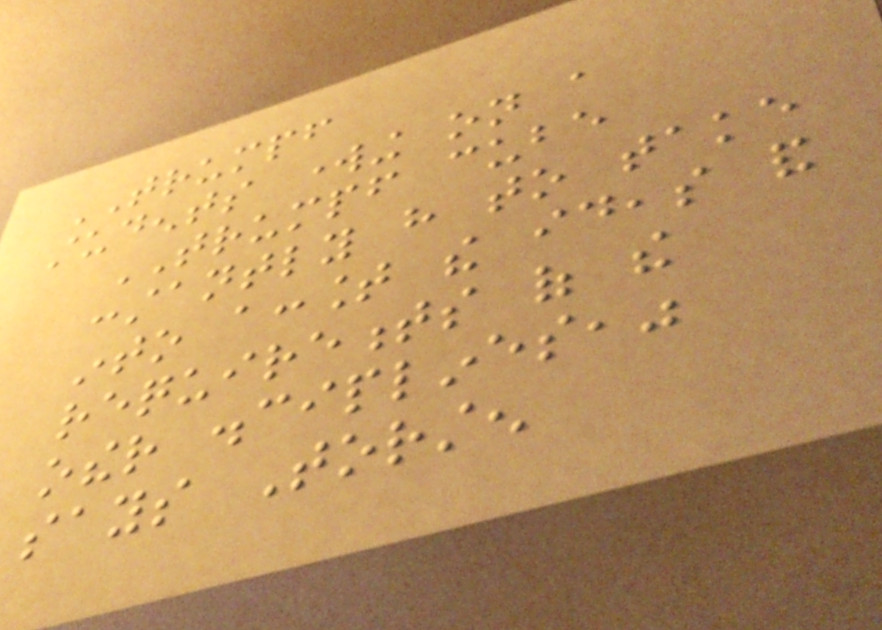TRUMPF
students working on a
TRUMPF cube
constantly have to take
into account the ideas and
requirements of the
other disciplines,"
says Torsten
